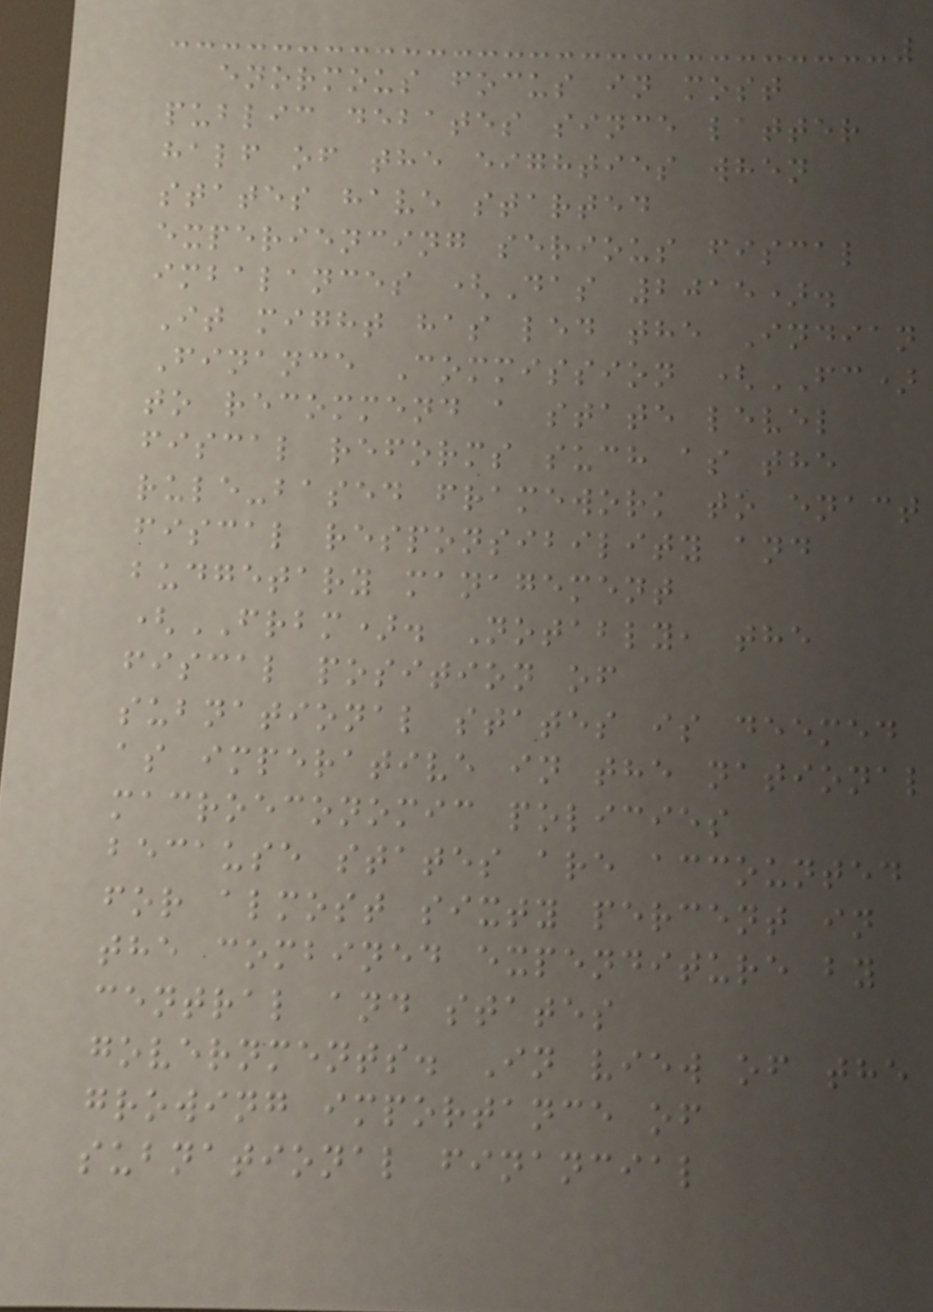enormous focus in most
public debates since latter
half of the eighties when
states have started
experiencing serious fiscal
imbalances (Das 2015).
It might has led the Indian
Finance Commission (FC)
to recommend a state level
fiscal reforms such as the
rule-based framework to enact
fiscal responsibility and
budgetary management
(FRBM). Notably, the
fiscal position of
subnational states is deemed
as imperative in the national
macroeconomic policies
because states are accounted
for almost sixty percent in
the combined expenditure by
central and states
governments. In view of the
growing importance of
subnational financial
